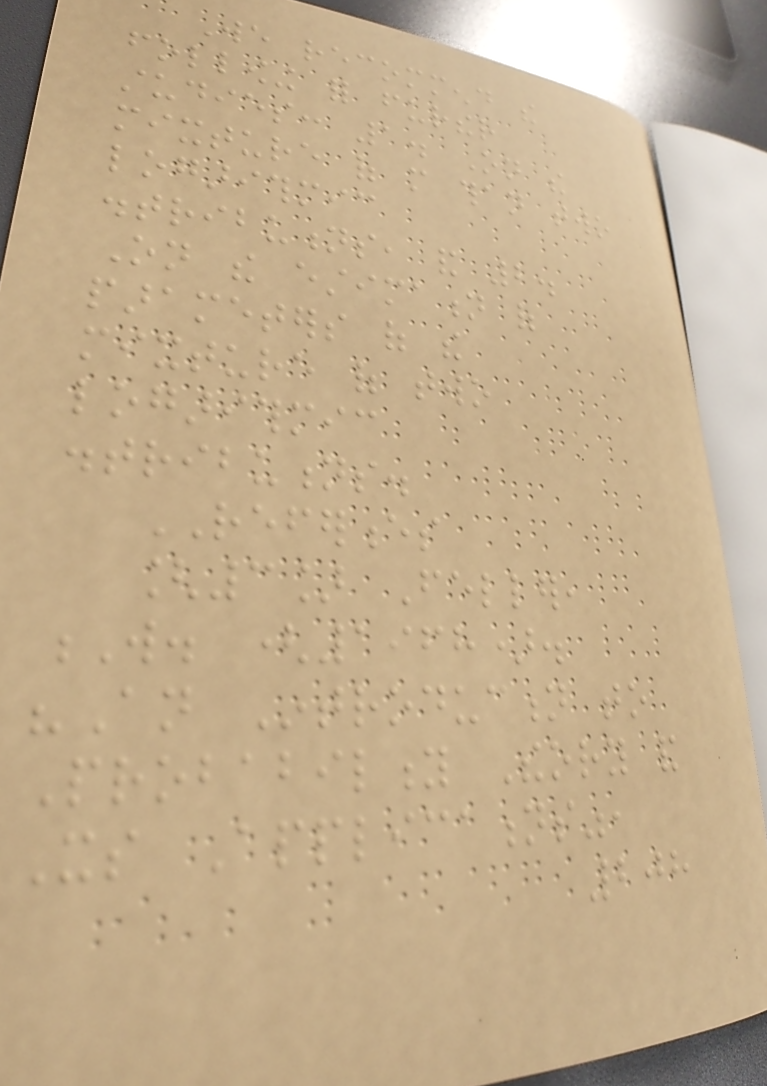We recommend the
following for further
studies: 1. On the
mixture of more than two
logarithmic
distributions, and 2.
On the estimation of
parameters of the
mixture of two
logarithmic
distributions.
REFERENCES
[3] Feller,
W. (1968).
"An Introduction to
Probability Theory and
Its Applications",
208
